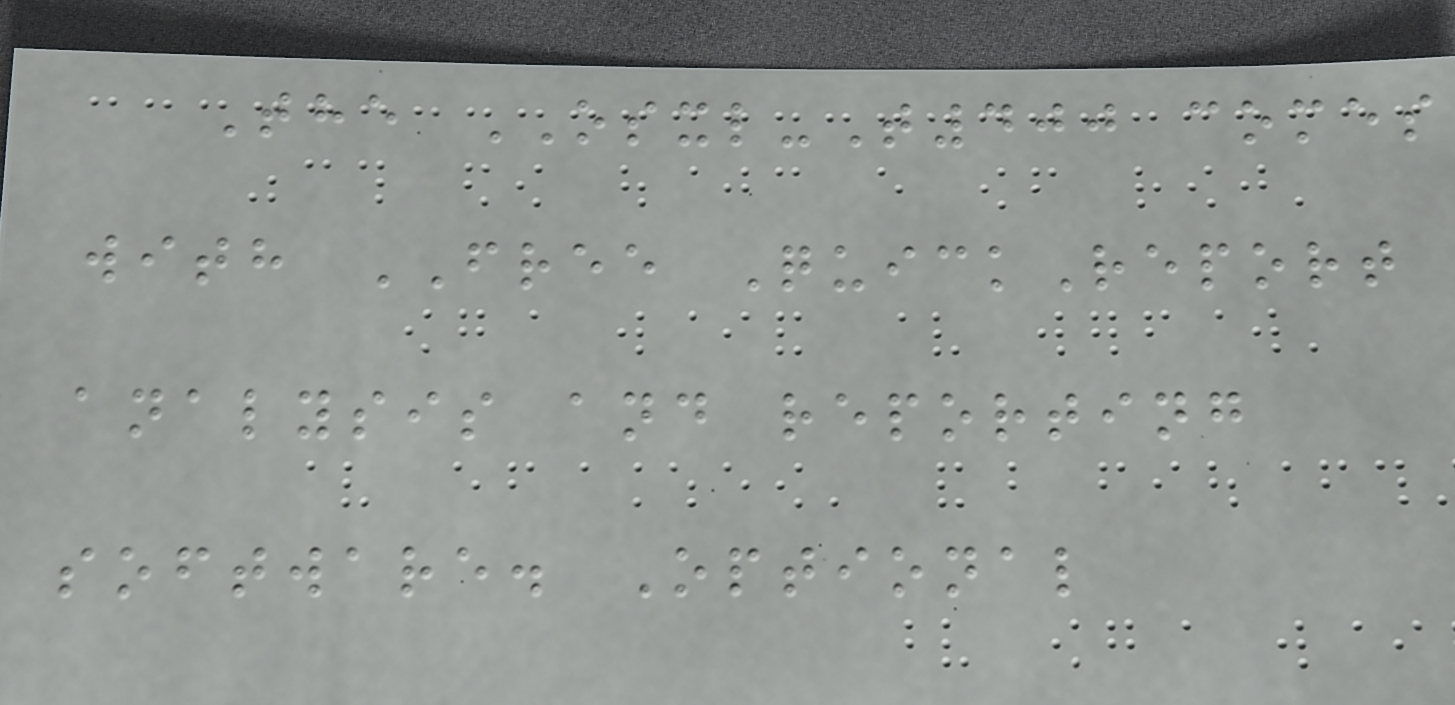The OSXL-T400 comes
with FREE QuickReport
analysis and reporting
software. Optional
